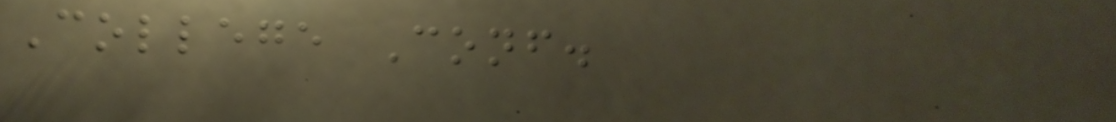College Conf.
